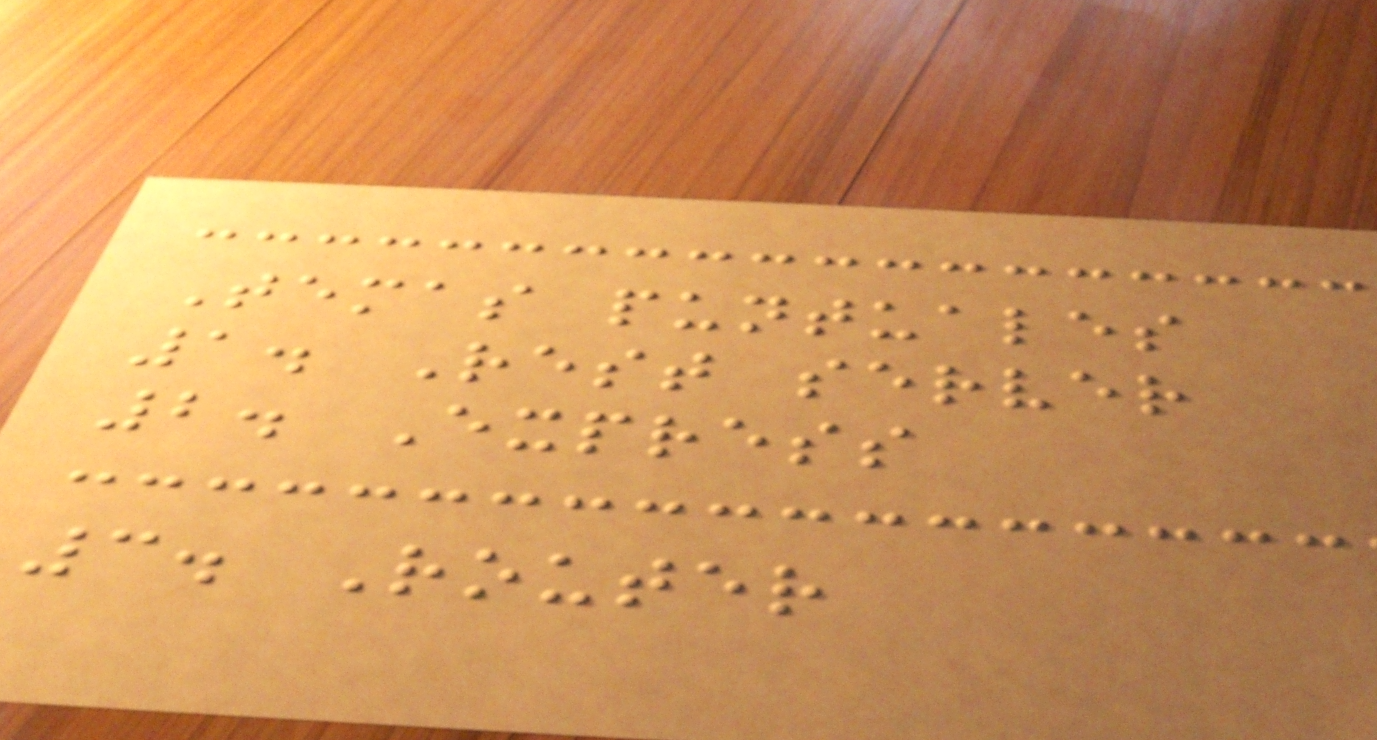Temas puntuales
1. Rest server
2. Express
3. Router
